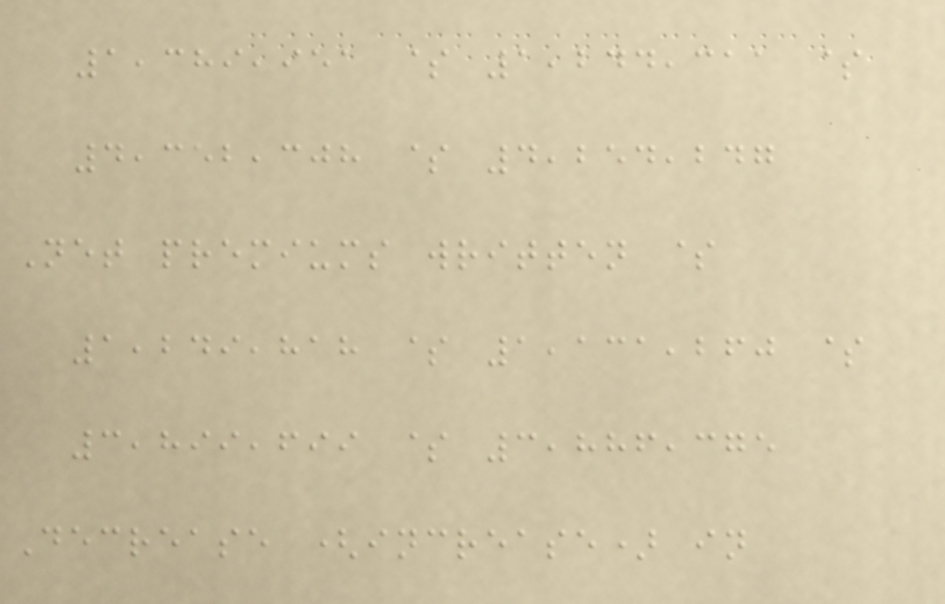1,389,951 $ 1,244,311 $
4,352,308 $ 4,254,247
Net premiums written $
1,249,818 $ 1,131,260 $
3,899,699 $ 3,886,375
Decrease (increase) in
